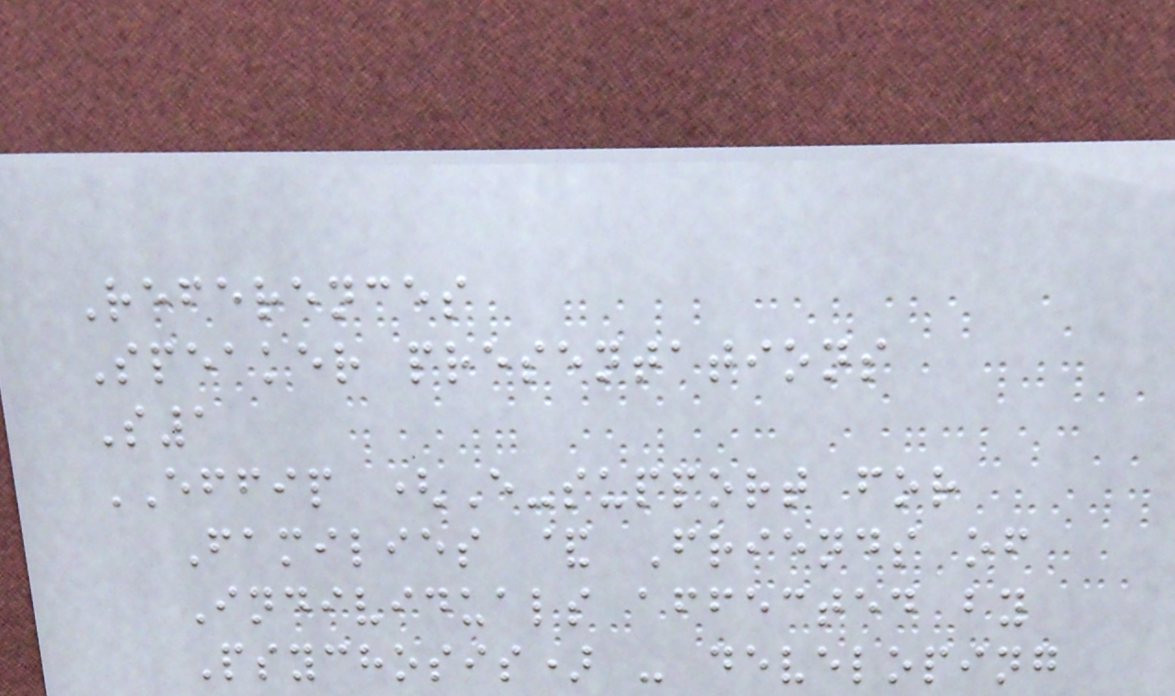References
Speaker presentations
S1
EFFIP (E-support for
Families & Friends of
Individuals affected by
Psychosis) - developing
